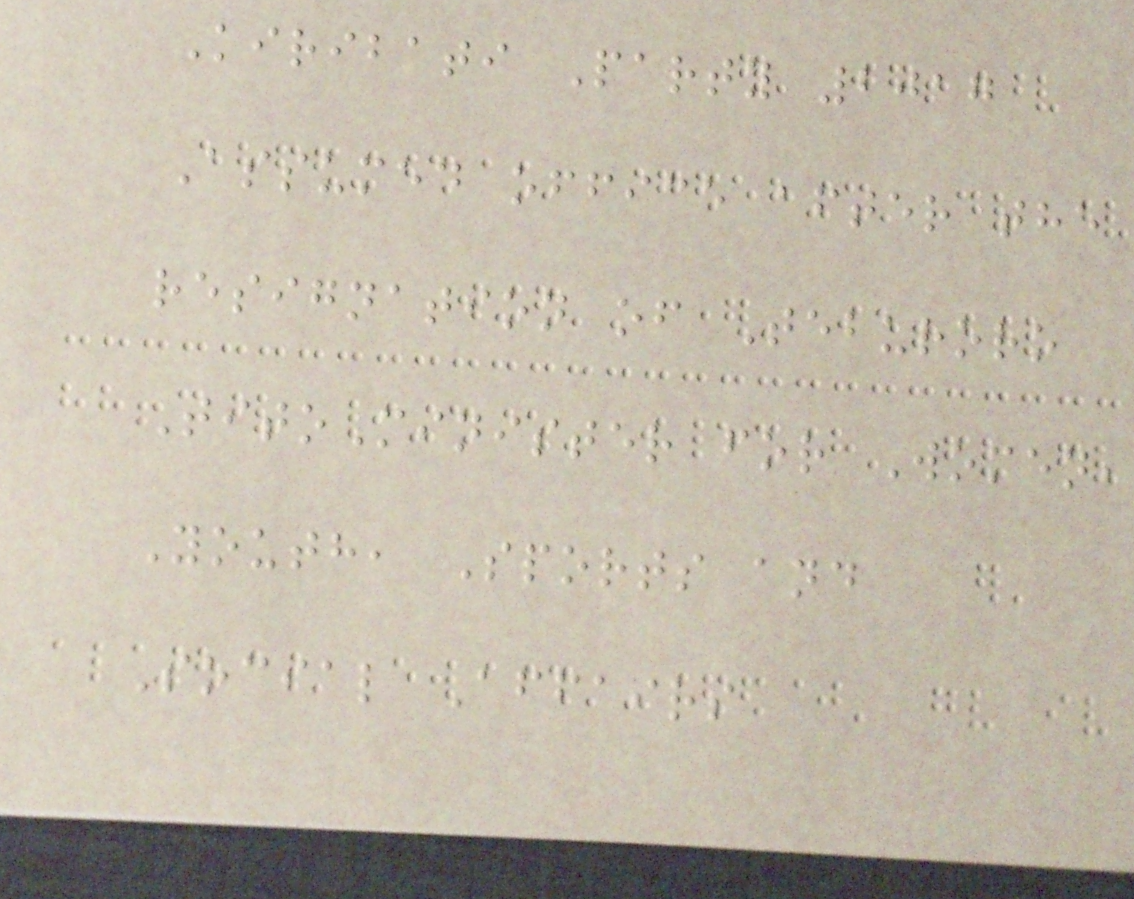Kiribati Party 2017
Assumed office after the
resignation of Teburoro
TitoMinister for Women,
Youth, Sports and
Social Affairs
